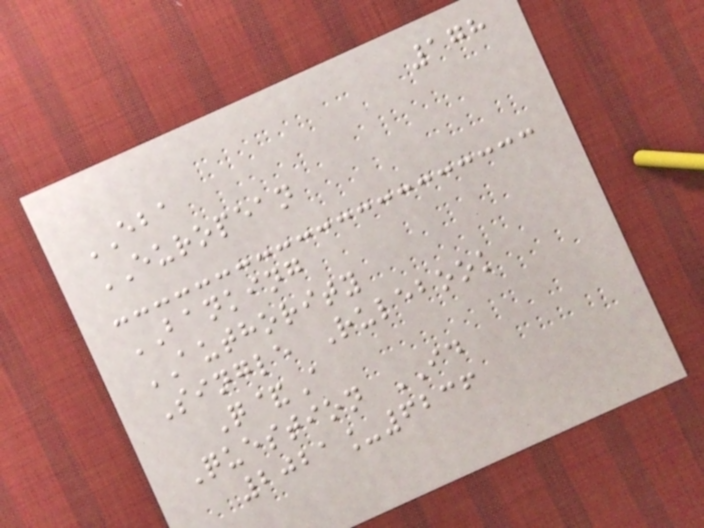178
EBA
EUROPEAN
BANKING
AUTHORITY
Single Rulebook
Q&A
Question ID
2021_6236
